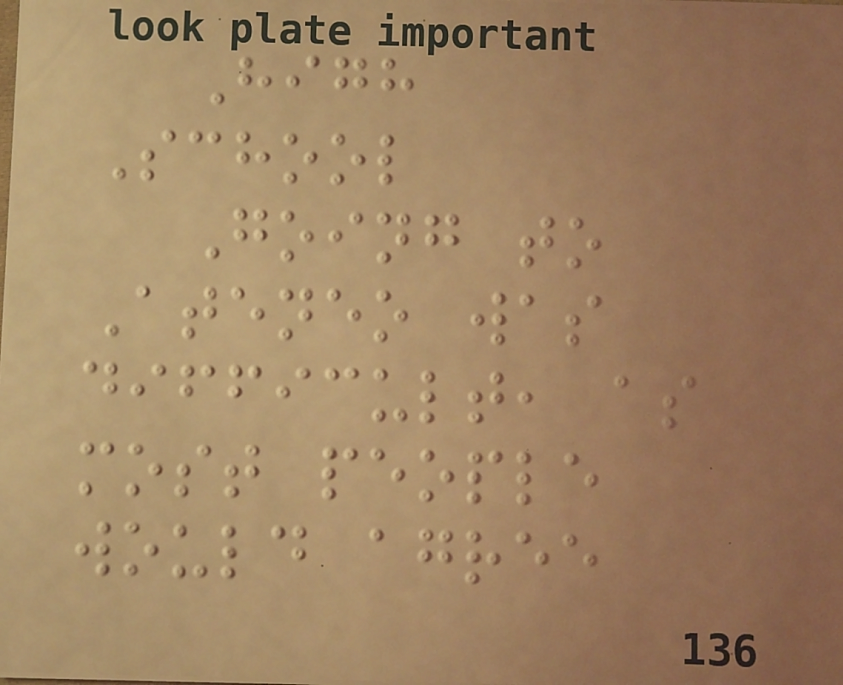High
School
Going to
Ateneo was
difficult, as
most people
would agree
